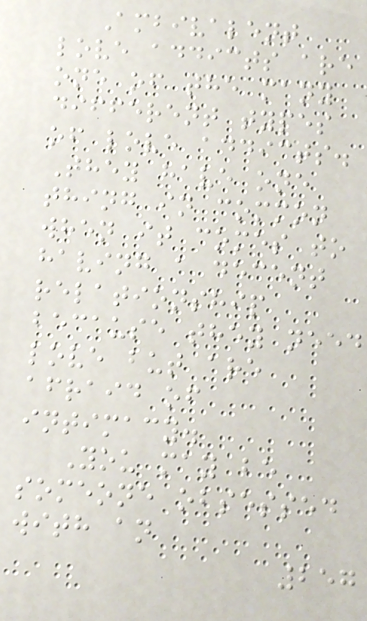Ambivalent
love addicts are
one of the many
different types
of love addicts.
They have one
thing in common
when it comes to
having a decent
relationship
because they need
love but are
afraid of
intimacy.
You may be
someone obsessed
with an
257
